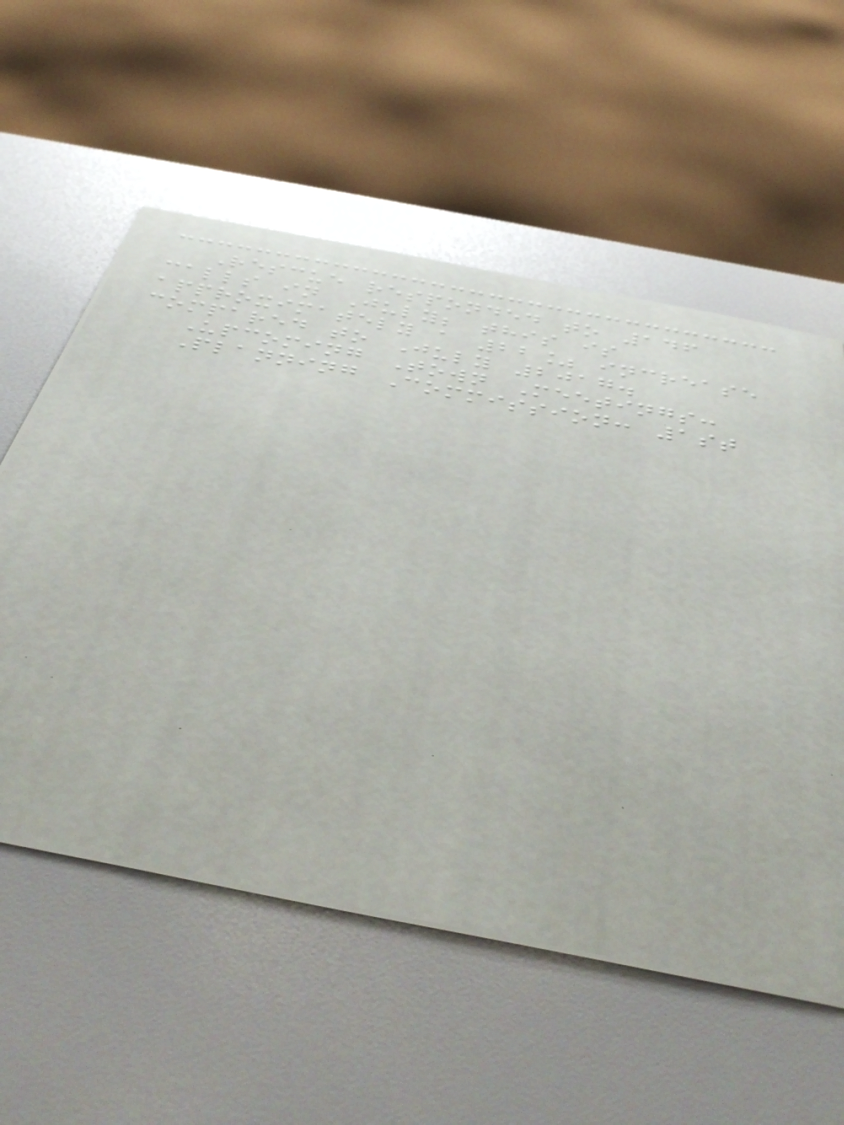Rescue responded to 146
calls in July; this is
approximately a 22% increase
compared to July 2017.
Upcoming Town Meetings:
Planning Commission: 1st
